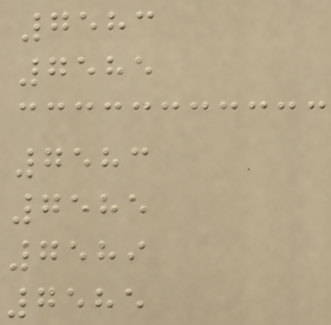7583
7585
7583
7585
7589
7585
